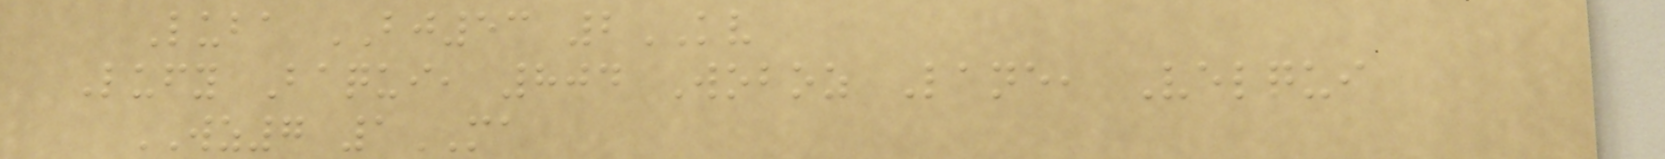Luba BJ53 2KV
Lufy Baqui, 804 Woboz Lane, Velqui
WZ7 1MA
